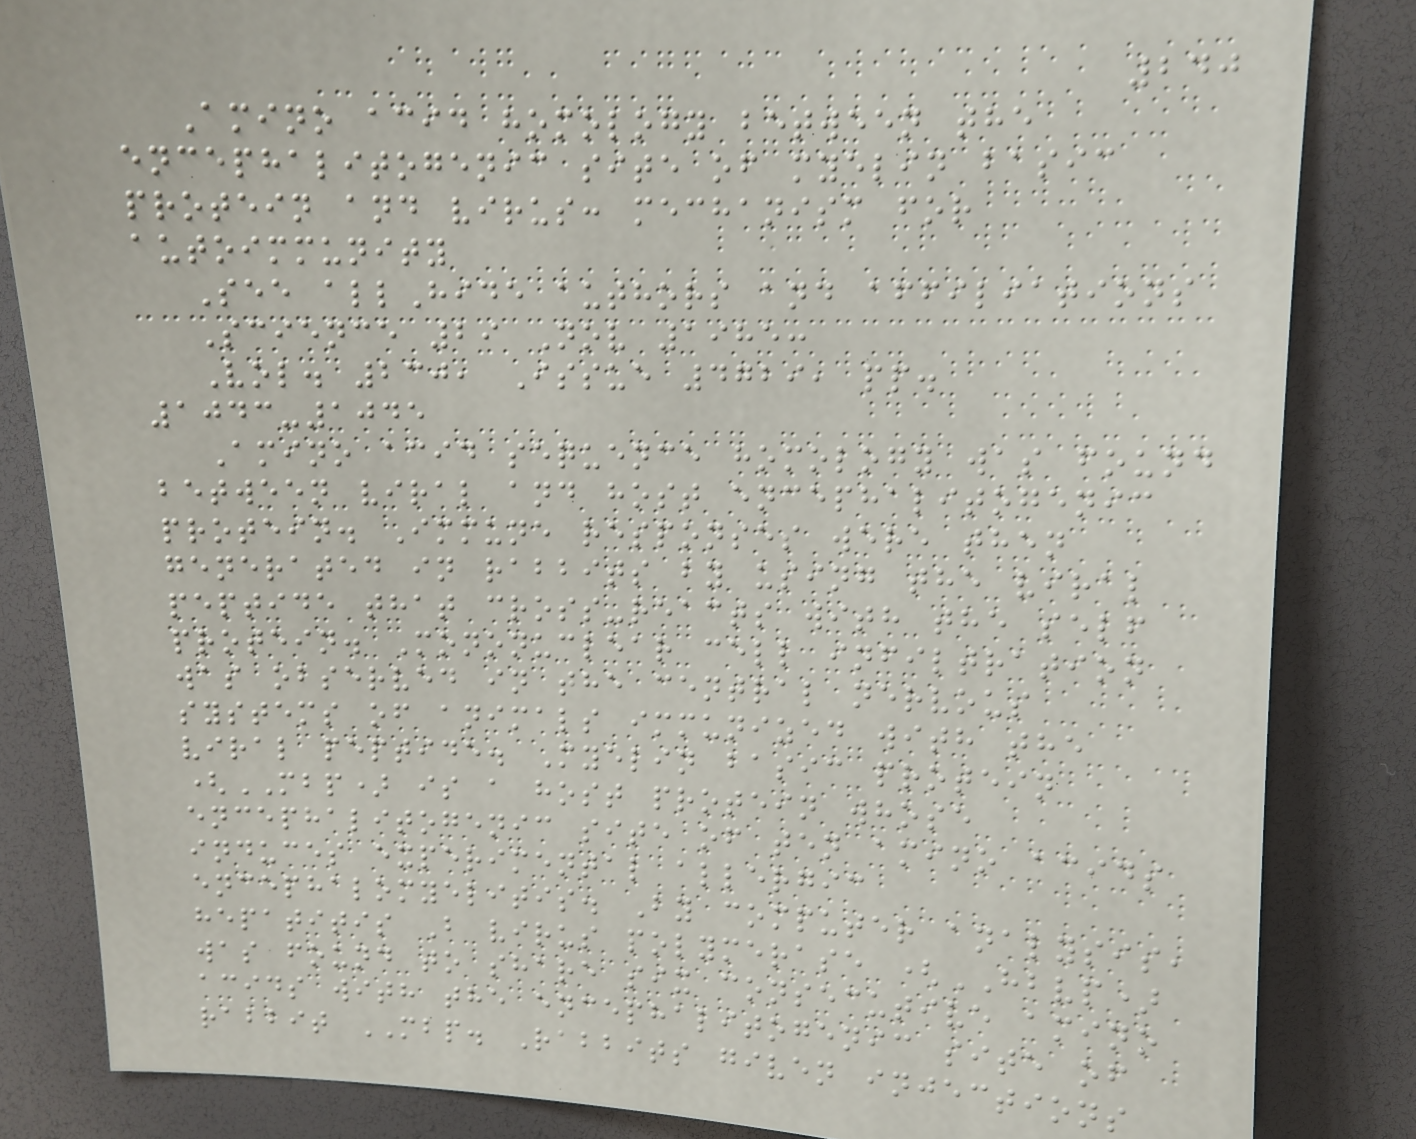240
Amino acid homology between the
encephalitogenic site of myelin basic
protein and virus: mechanism for
autoimmunity
See allHide authors and affiliations
Science 29 Nov 1985:
Vol. 230, Issue 4729, pp.
1043-1045
Amino acid sequence homology was found
between viral and host encephalitogenic
protein. Immune responses were then
generated in rabbits by using the viral
peptide that cross-reacts with the self
protein. Mononuclear cell infiltration
was observed in the central nervous
systems of animals immunized with the
viral peptide. Myelin basic protein
(MBP) is a host protein whose
encephalitogenic site of ten amino acids
induces experimental allergic
encephalomyelitis. By computer analysis,
hepatitis B virus polymerase (HBVP)
was found to share six consecutive amino
acids with the encephalitogenic site of
rabbit MBP. Rabbits given injections
